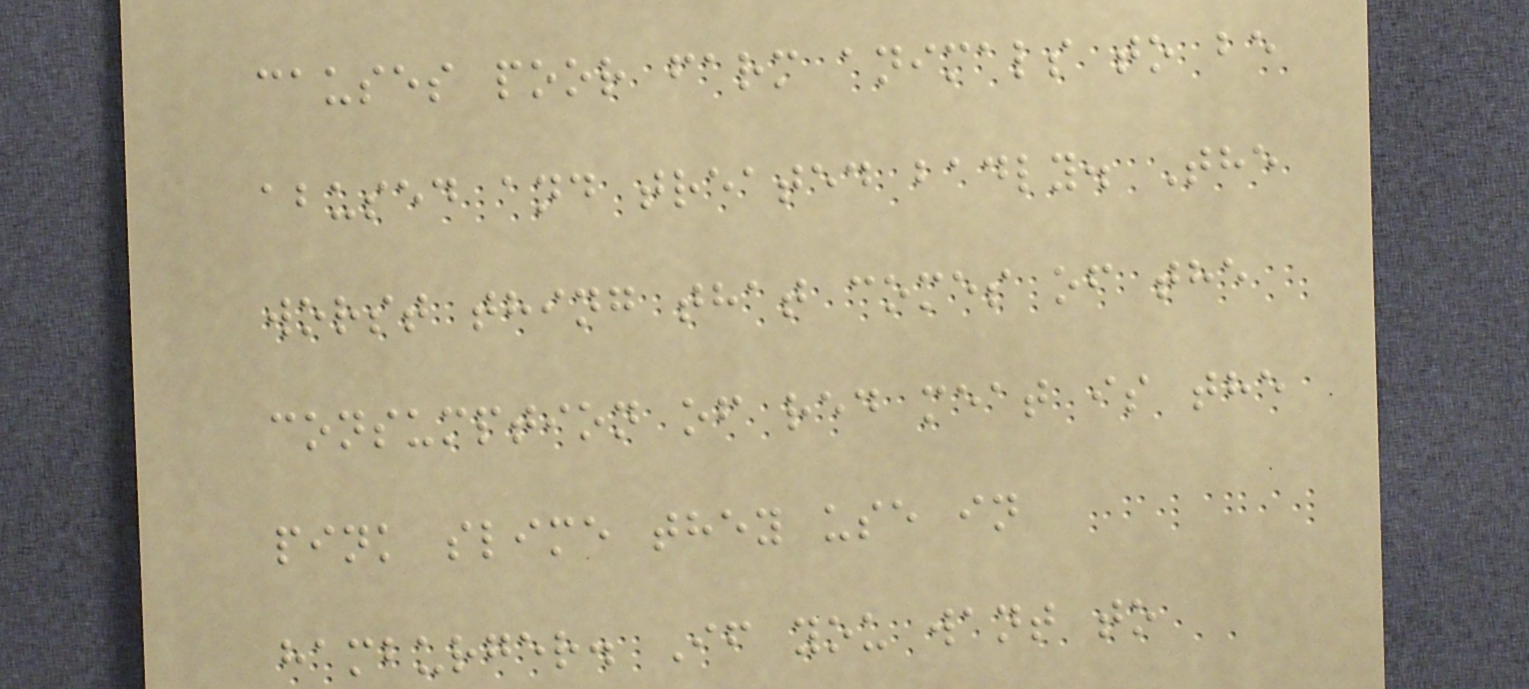causes poor farm animals to be
abused and treated badly. The
worst thing that comes of the
consumption of red meat is the
pink slime they use in
hamburger. If you want to
